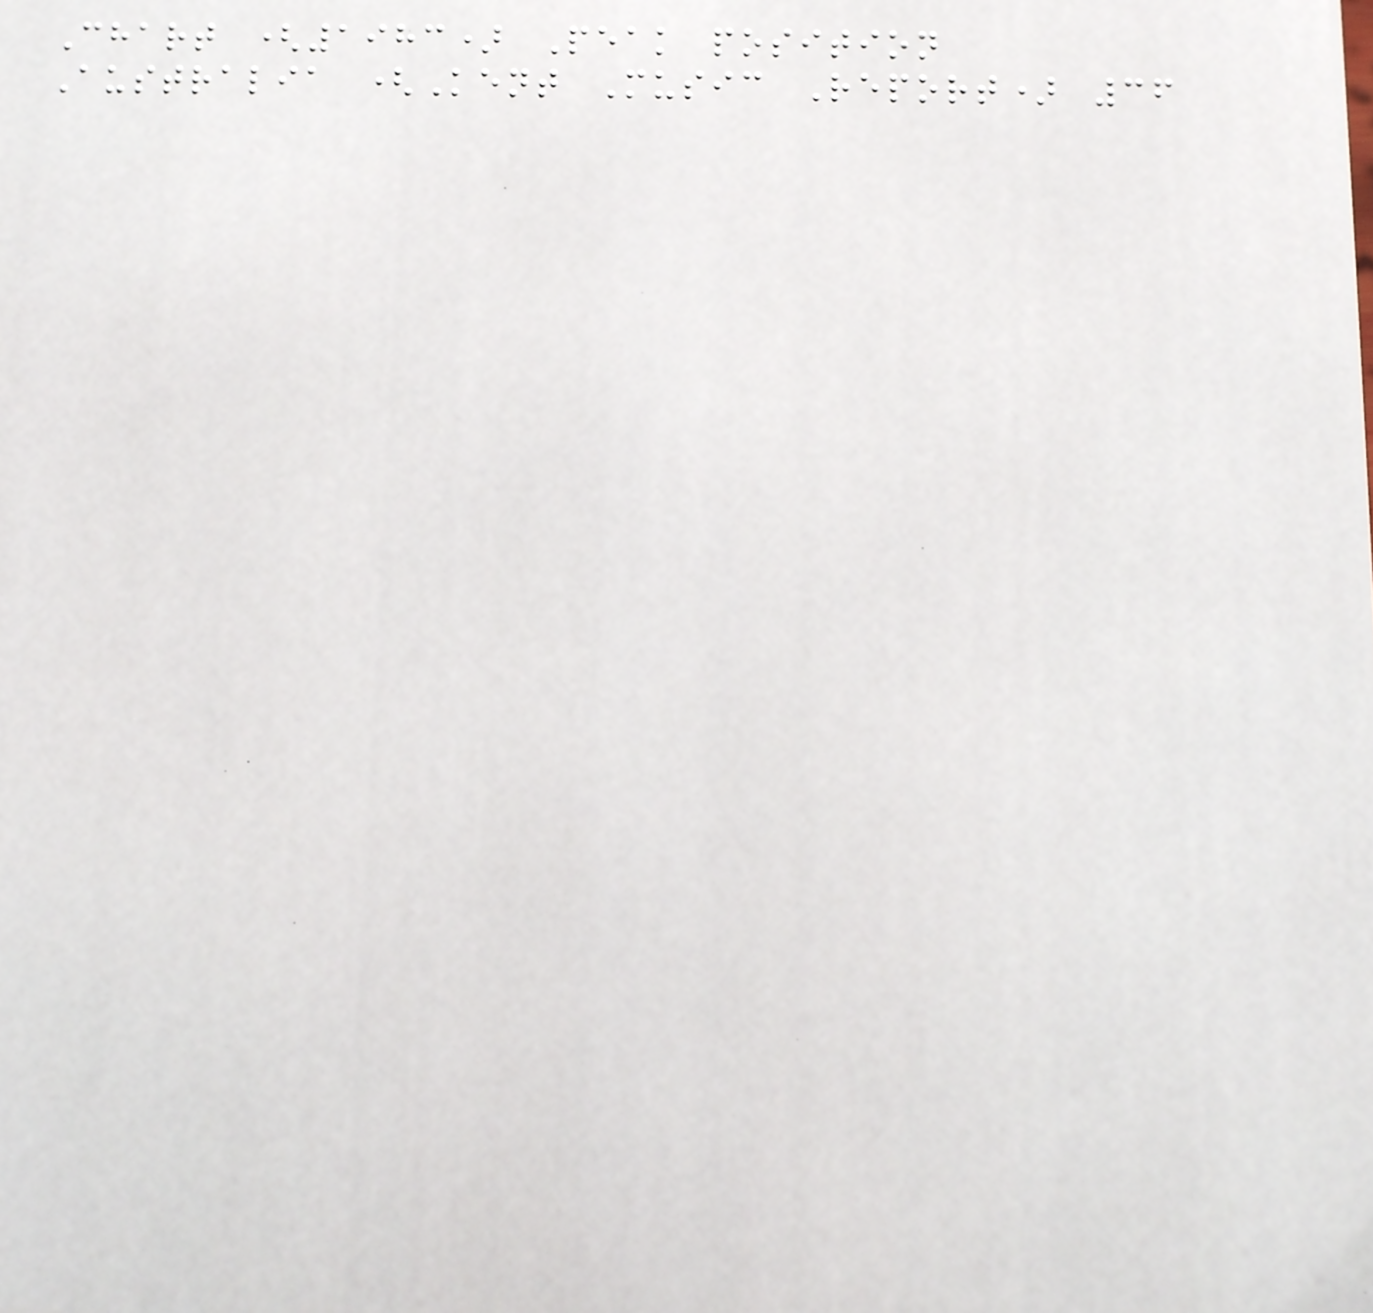Chart (1983) Peak position
Australia (Kent Music Report) 36
